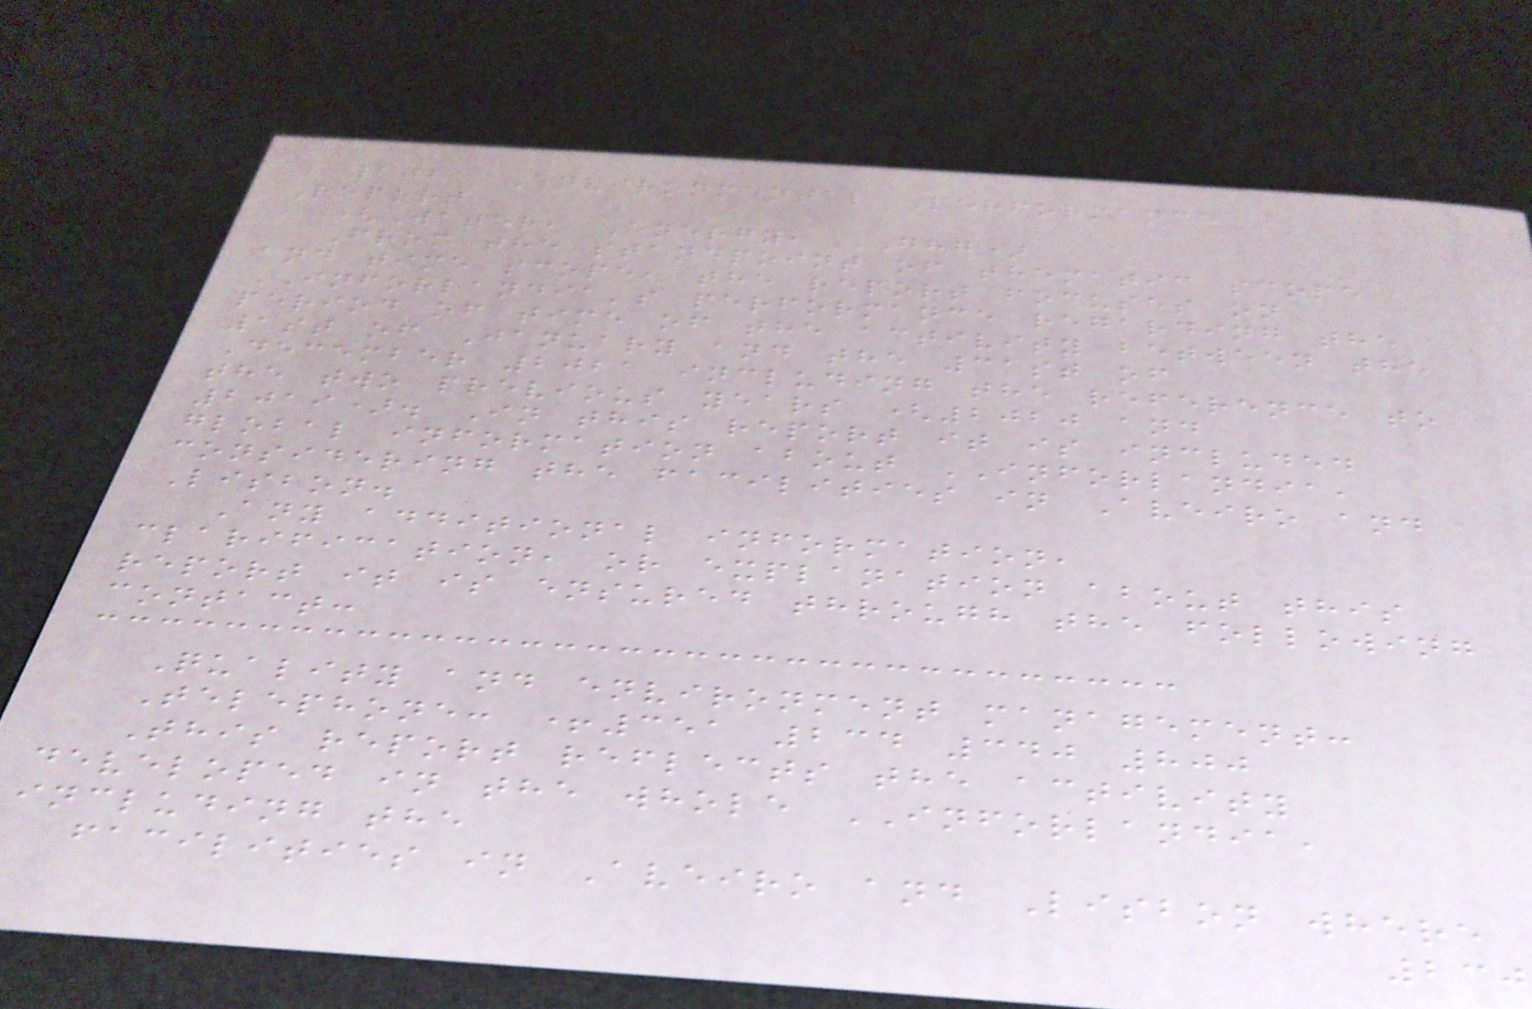2021 Environmental Performance
Report
(Water, Energy, GHG)
From the standpoint of thematic scope
and time scope, the report focuses on
INFORLANDIA's performance regarding the
period of time of the activity between the
1st of January and the 31st of
December 2021 including the reference to
the two previous years (2020 and
2019). In this report it is included
global information about INFORLANDIA,
considering the facilities in Aveiro and
Lisbon.
Any additional information,
clarification, or explanation about this
report it is ensured through the following
contact:
Quality and environment management:
Telephone: +351 234 340 800
This report reflects the activity
developed in the whole INFORLANDIA,
including the
facilities in Aveiro and Lisbon where
230
